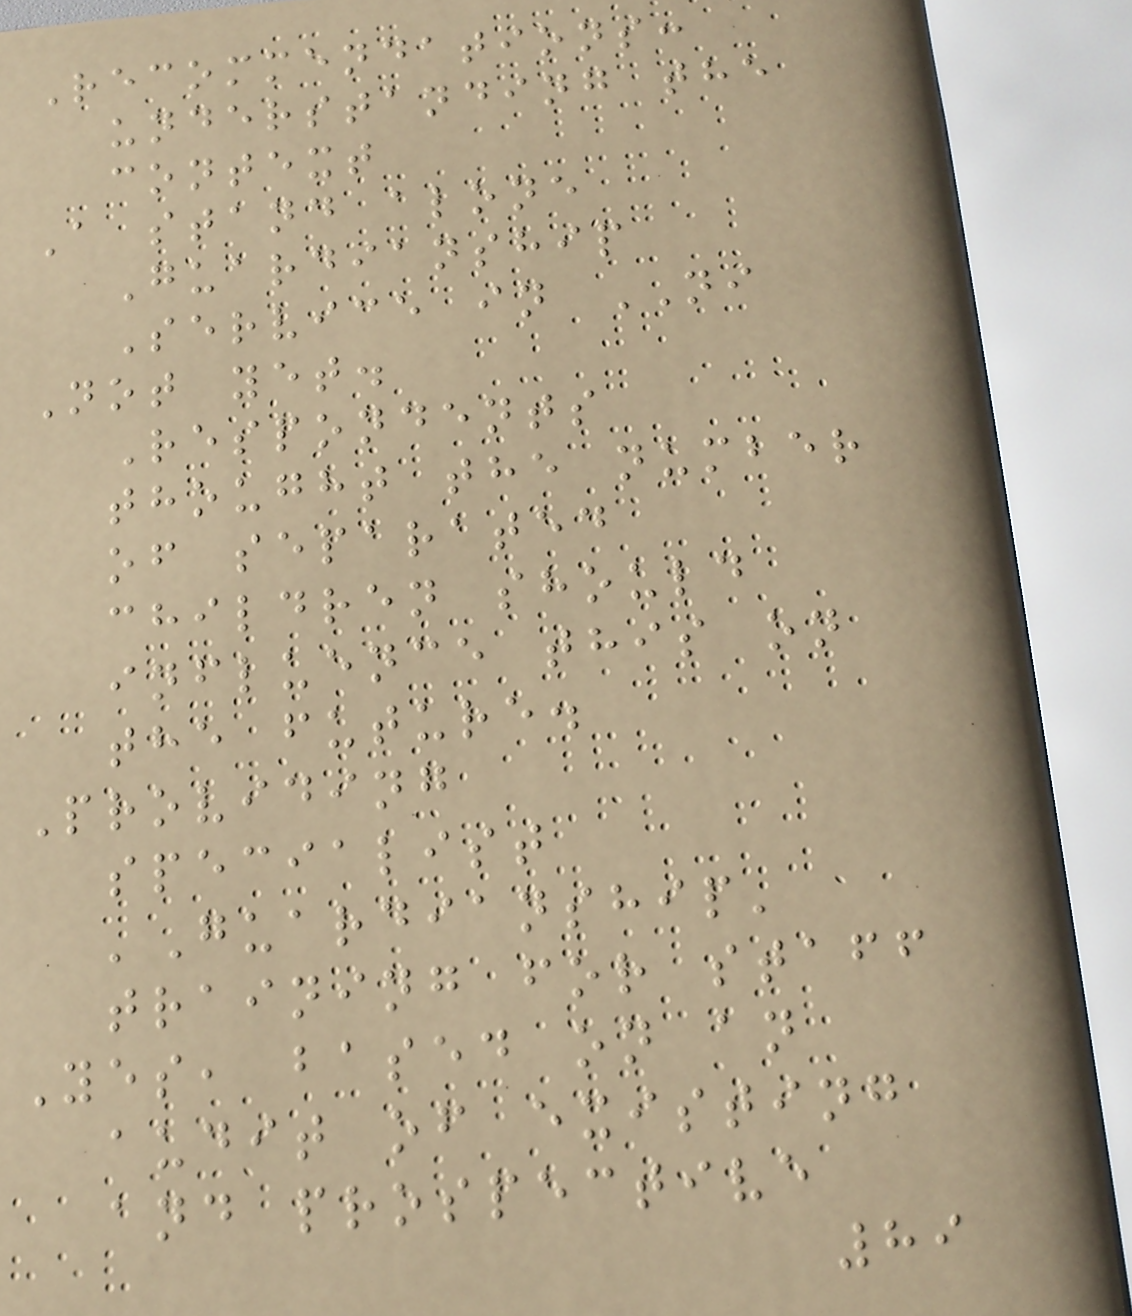Recommendations:
understanding the
context
A stand alone
Guardianship
Service in NI
Not yet.
Respondents
thought the number
of separated
children should
influence this on
the future.
Providing
specialist
'Guardianship'
training for staff
Yes, based on an
audit of existing
and prospective
89
